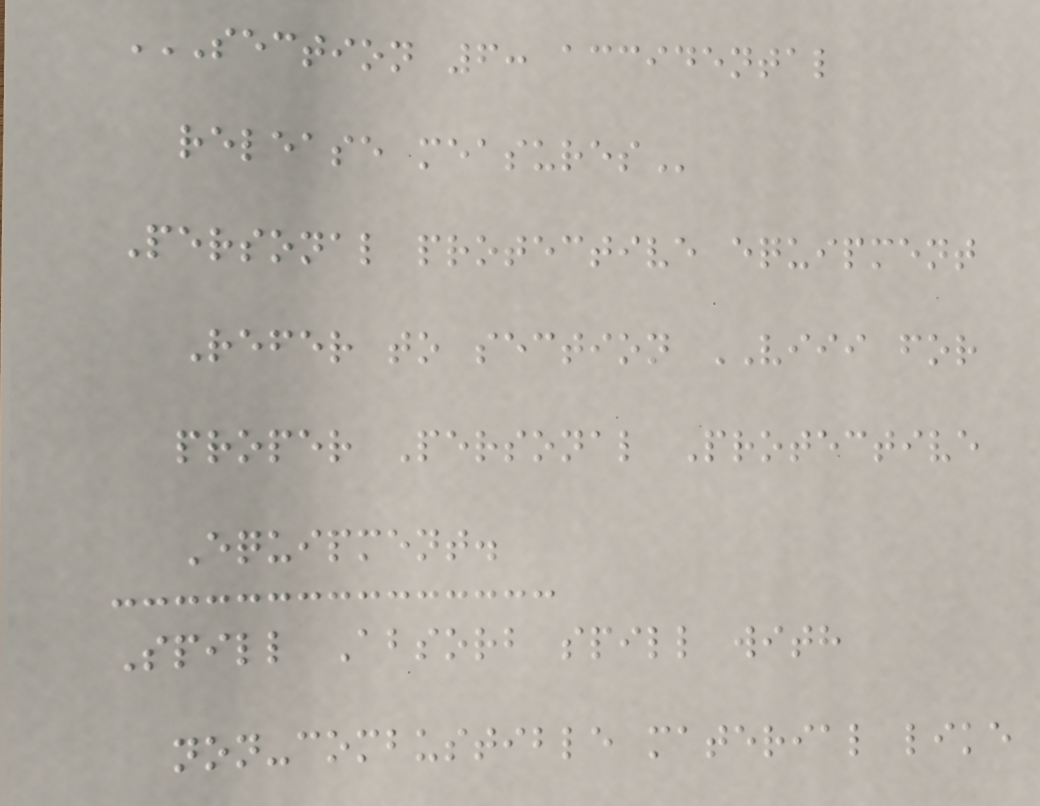SECTION 6: ACCIDENTAL
RELEASE MEASURES
Personal protective equipment
Refer to section VIII for
proper Personal Protective
Equipment.
Spill Absorb spill with
non-combustible material like
